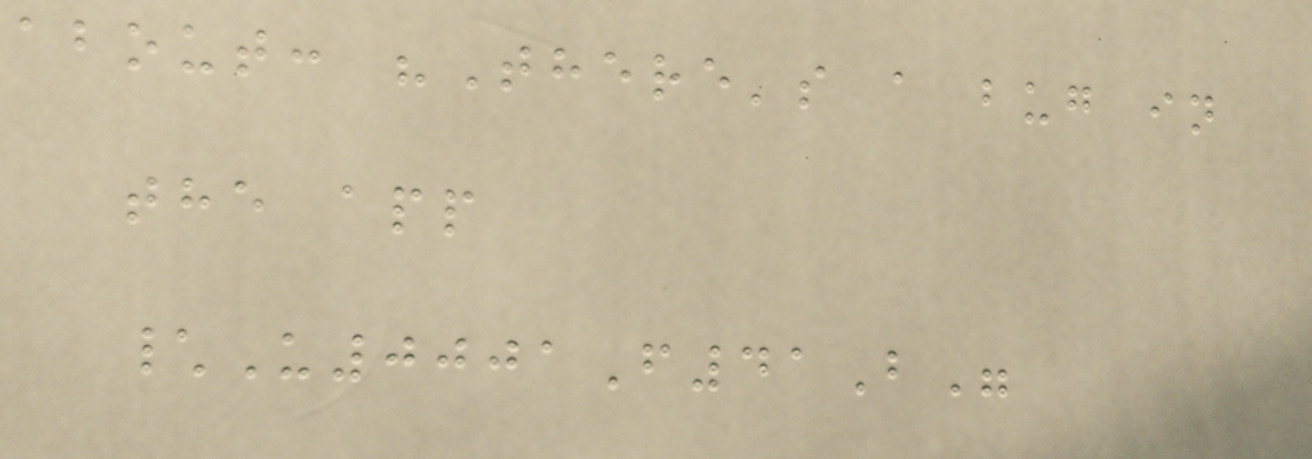about: "There's a bug in
the app
\U0001F41B"
